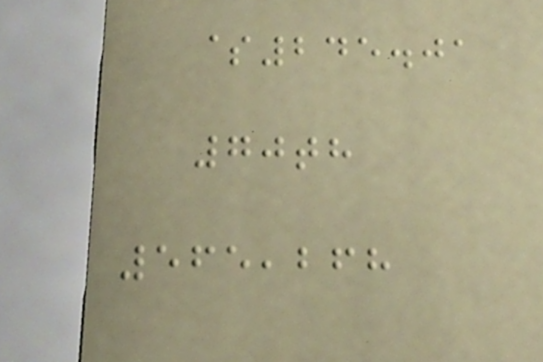$245.01
70th
565,268
